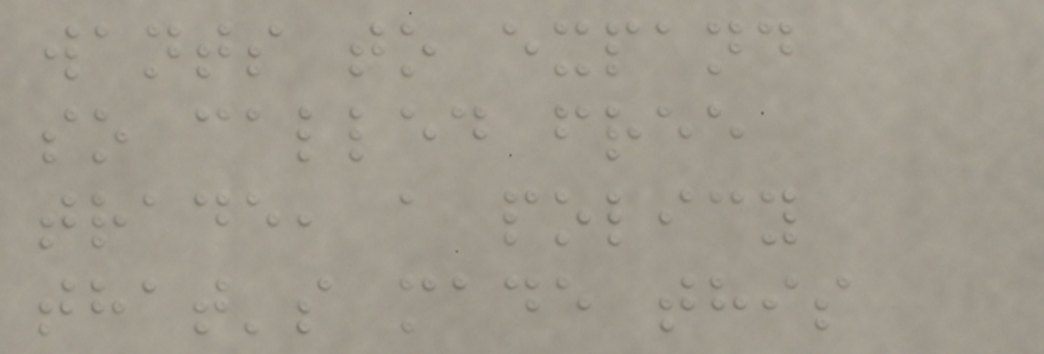wants to expand
so called free
trade, a policy
that's made this
